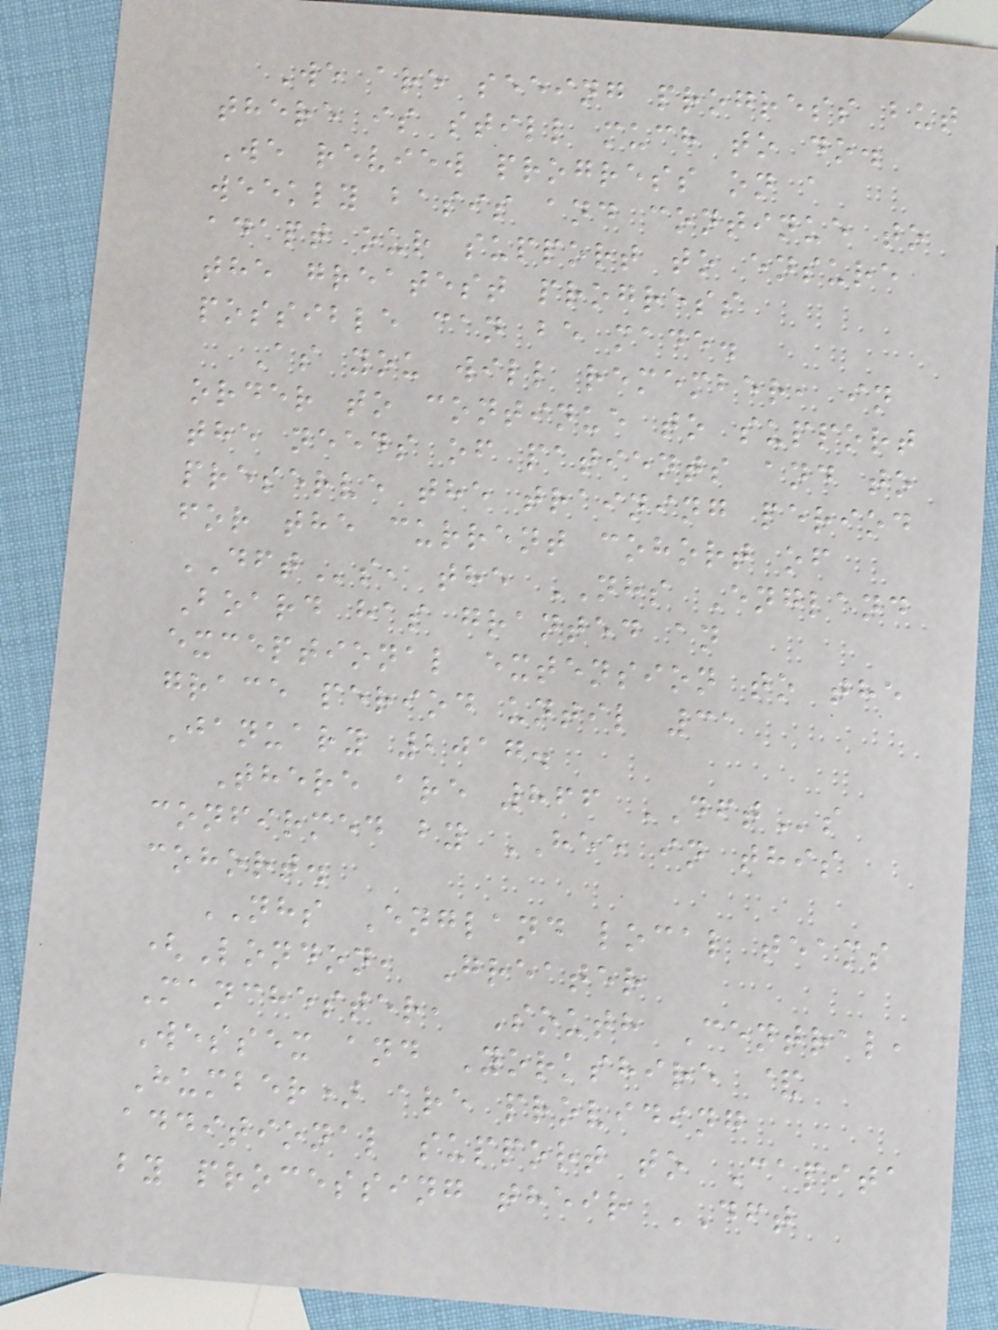We are seeing progress but
there is still much to do.
We review progress on a
weekly basis and continue to
adapt our support to ensure
the greatest progress
possible can be made.
As you will remember, in
order to continue to support
the needs of patients and to
preserve the training period
for the current cohort of
DFTs, the NHS England
Board has granted an
exceptional extension to the
grace period until 31
January 2017.
There are 866 DFTs
confirmed by HEE in this
cohort.
NHS England local teams
(London, Greater
Manchester, South Central,
Wessex and Yorkshire &
Humber) are providing
additional support to Capita
by processing their DFT
